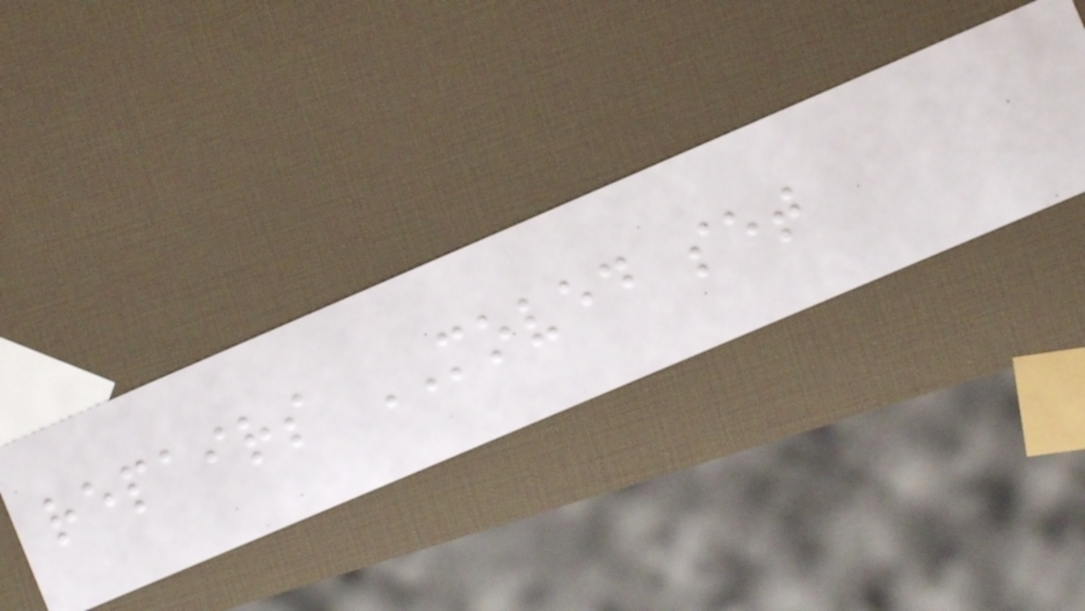repairs MOVED set
